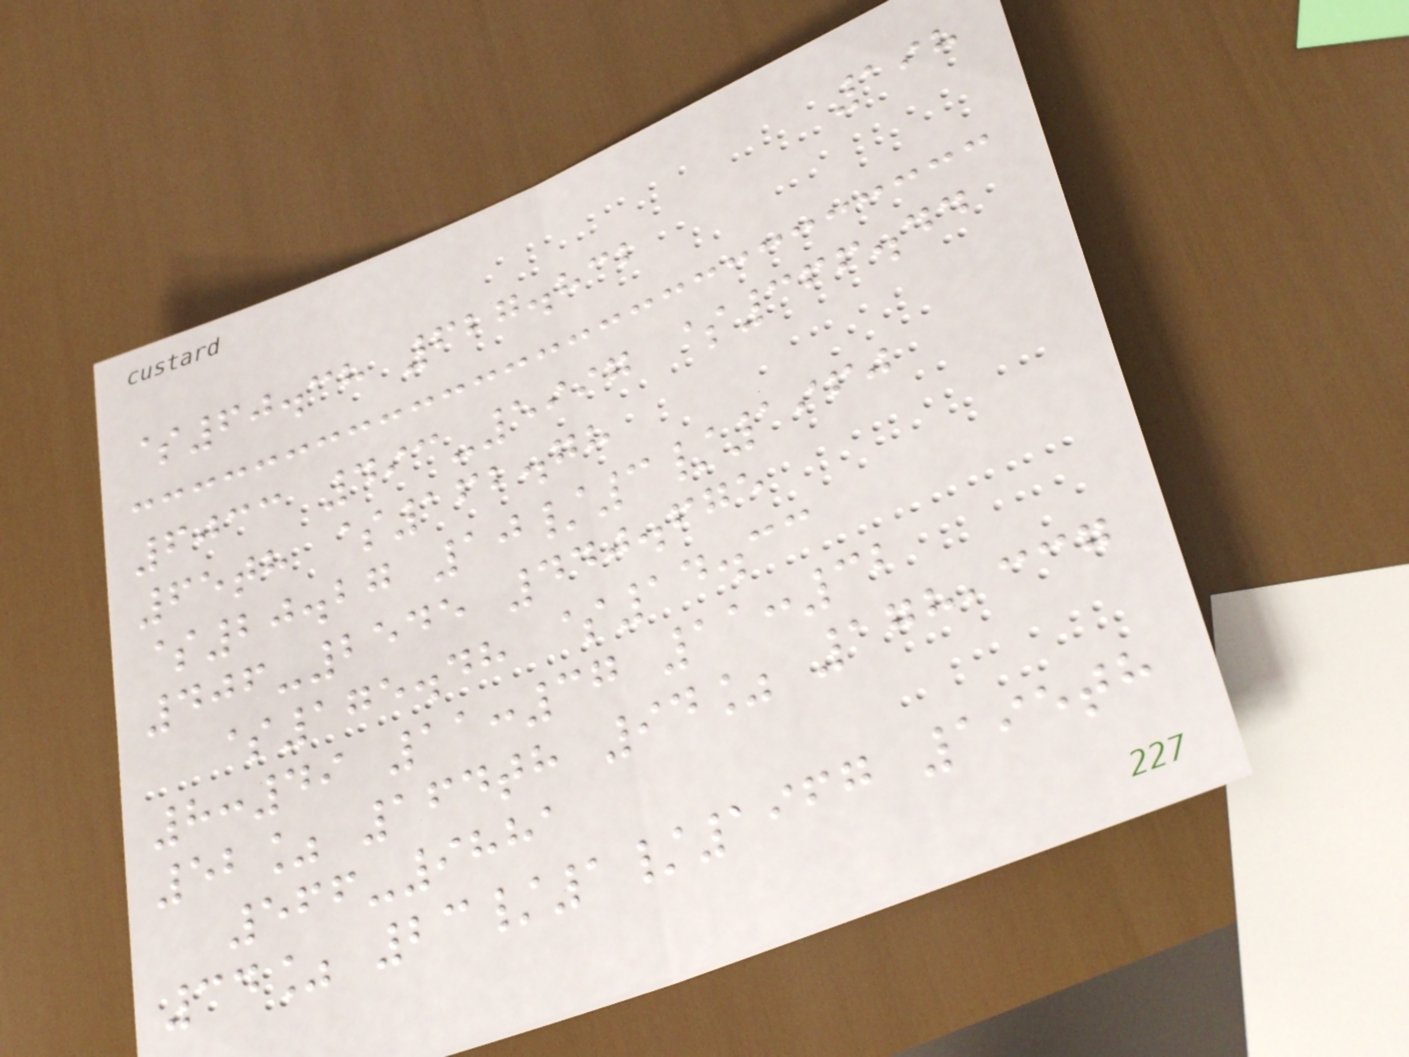198
$60.38 627.832
6033 493-5997 $366.44
65th $162.78
$20.27 10/3/1960
406-2545 440.675
$175.48 $14.33
8:49 11:37 11:32
52% 164th 94% 178,337
566-9881
34% 23/1/1967 195th
